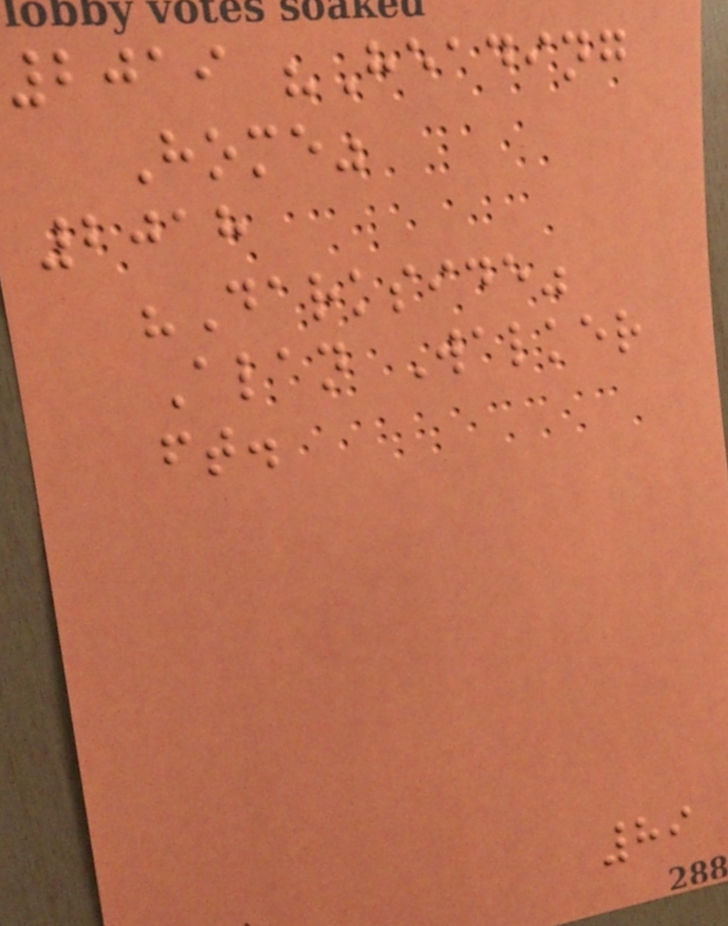2019 "Heading
Home"
2018
"Darkside"
Alan Walker
ft.
89
